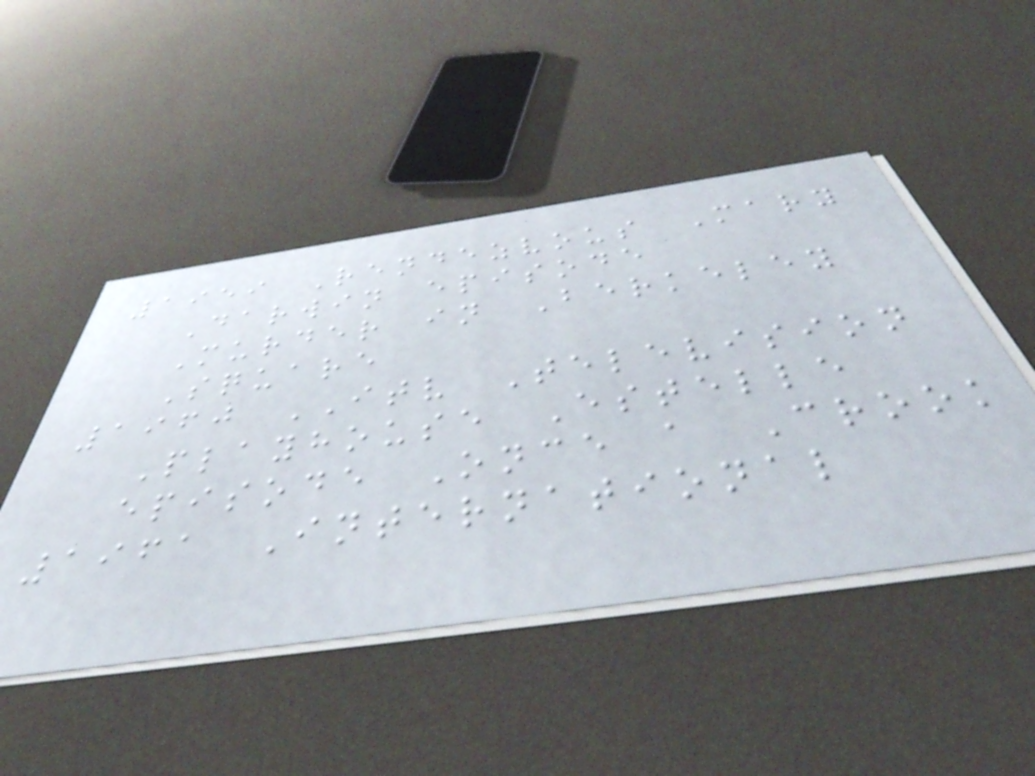1959 Rendezvous Mary
Darwin episode
Murder in Berkeley
Square
1960 ITV Television
Playhouse Estelle
episode Once a Crook
1961 International
